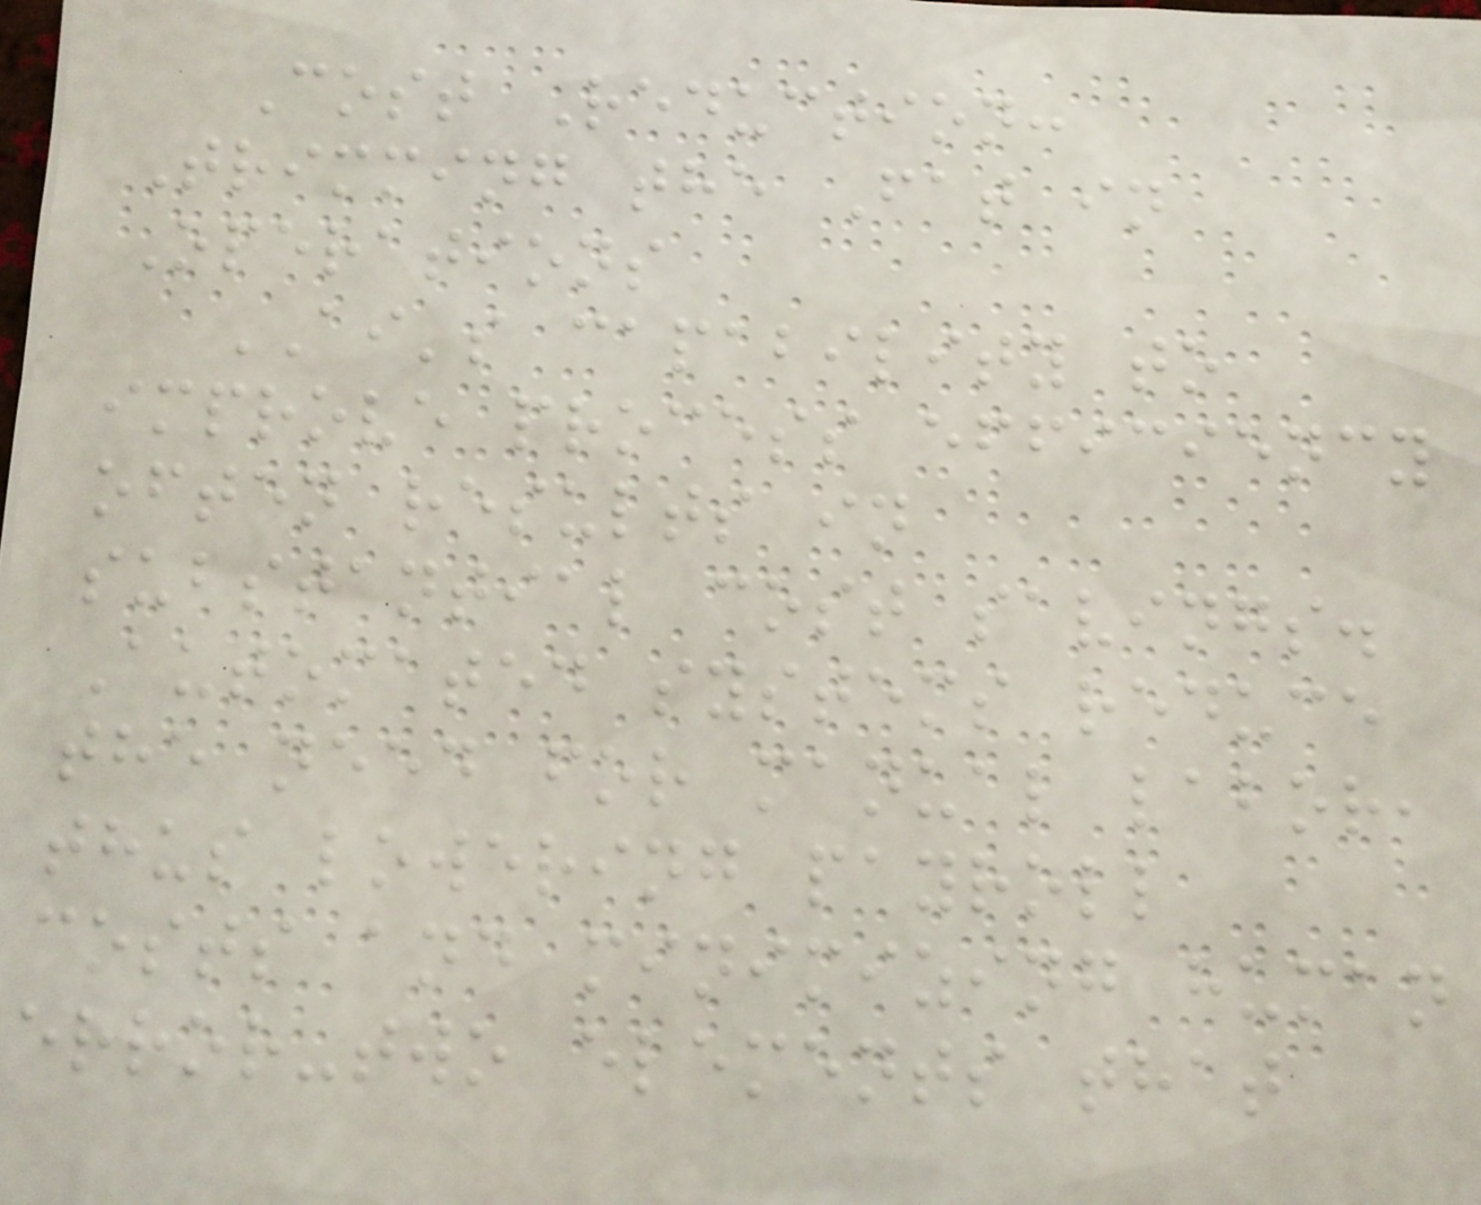Cost Reduction:
Trimming the Fat in
Operations
AI's capability to
improve process efficiency
often results in
substantial cost savings.
Automated systems reduce
the need for manual labor,
thus lowering payroll
costs and minimizing human
error-two elements that
